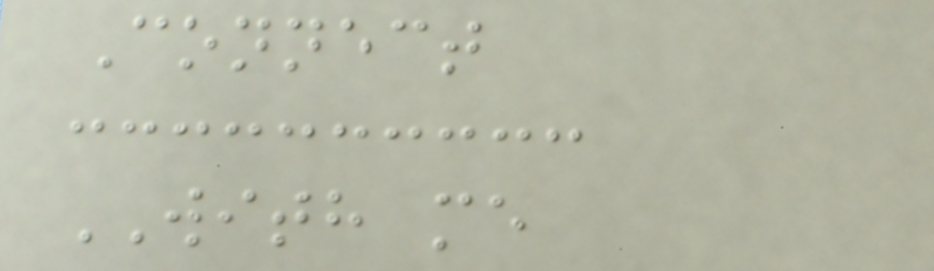Connect
WITH me
